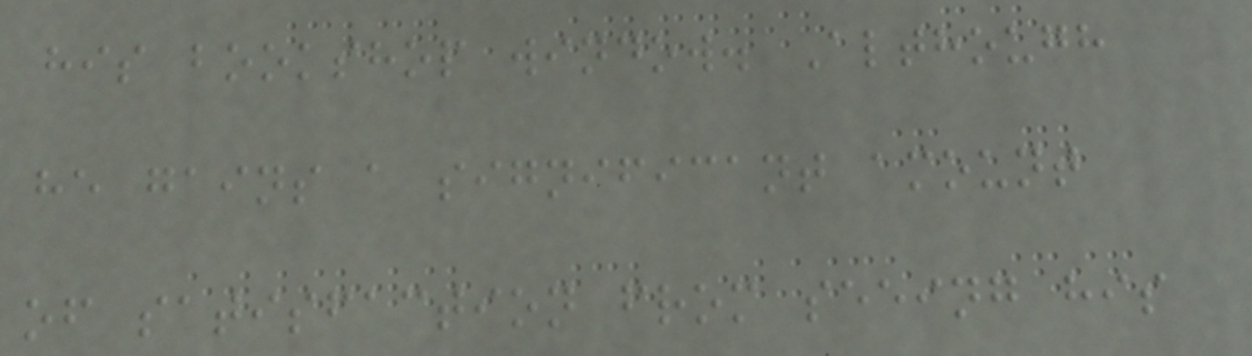his bookshop window. Although
he gains a significant amount
of satisfaction from seeing his
